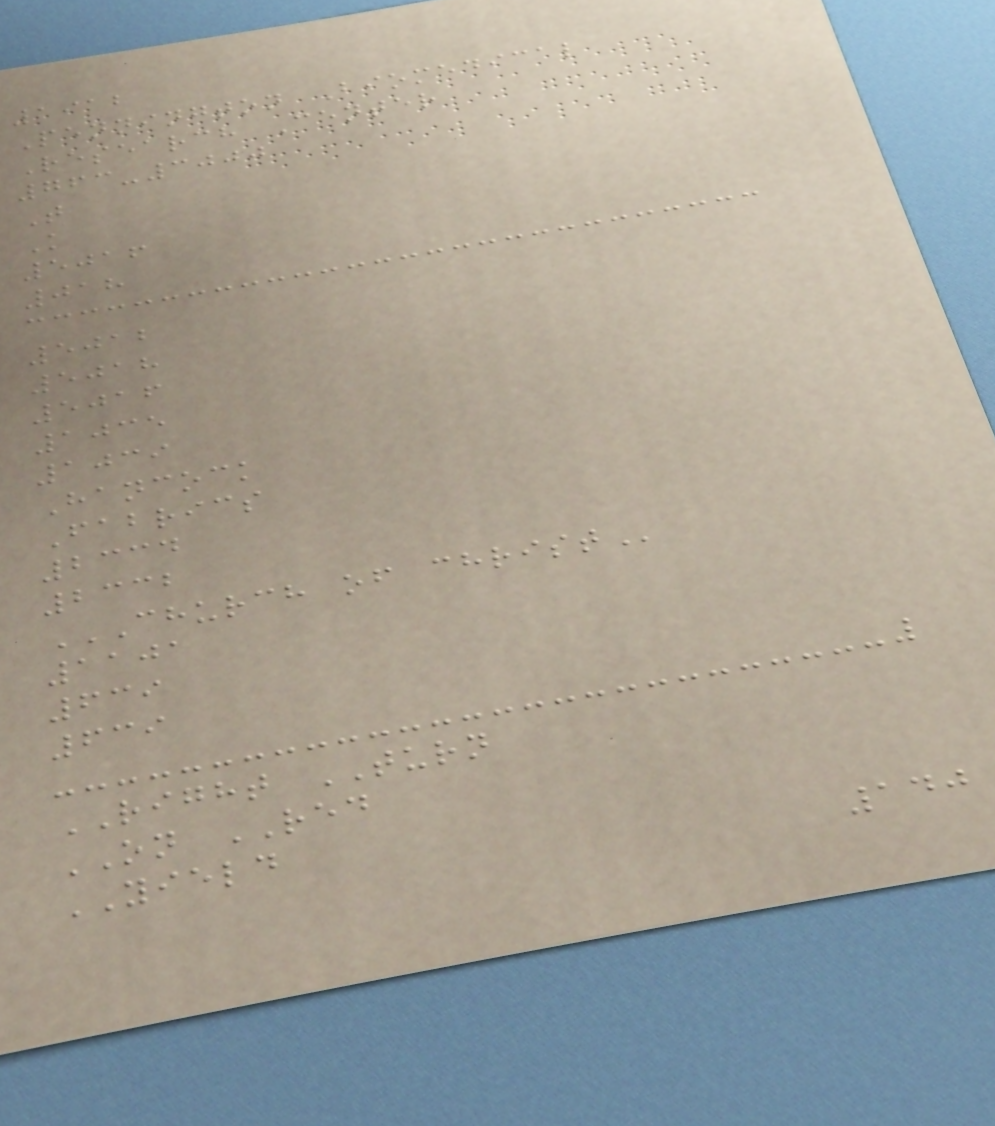1912
Pennington Biomedical
Research Center
763-3000
T
K
5016
018
5012
5018
5016
1035
1039
Hancock
Fabrics
2334
2332
CHURCH OF CHRIST
1101
639
639
RIGHT TURN
ON RED
YIELD
140
